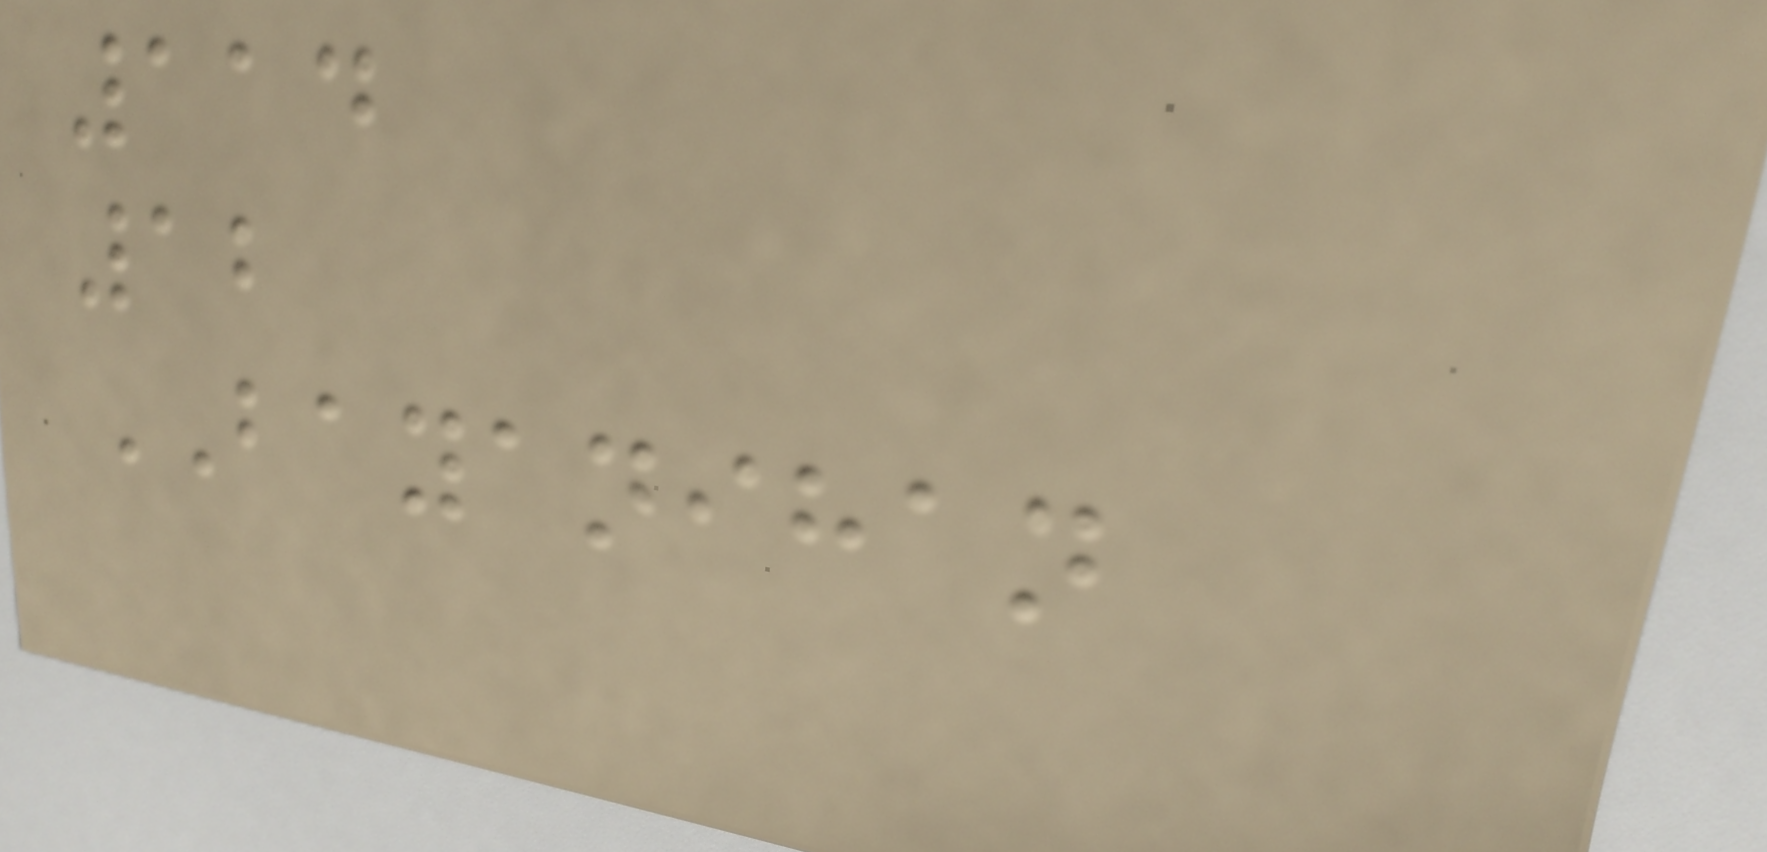114
12
BAYANIHAN
